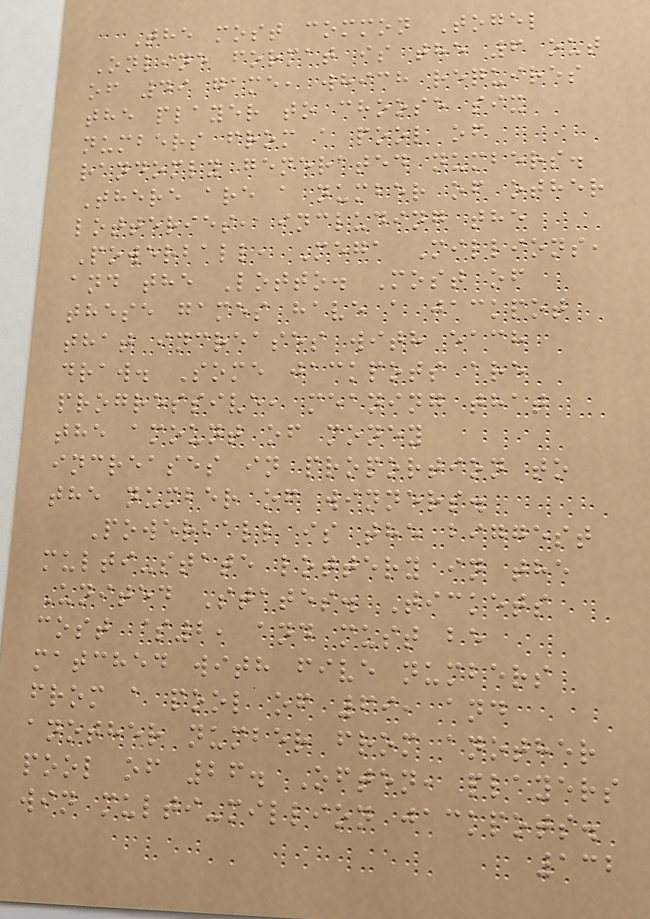The most common Togel
Online format is the 6 out
of 49 game, which requires
the player to choose six
numbers from a pool of
randomly generated numbers.
There are a number of other
lotteries, including the
Powerball, Mega Millions,
and the Lotto. Most of
these games have a jackpot
that increases with each
draw. Some jackpots are
progressive, meaning that
the amount of money
increases in proportion to
the number of winners.
Powerball is the biggest
multi-state lottery in the
United States. Tickets
cost $2, and must be
matched with five numbers
from a pool of 69, and
another number from another
pool of 26. Often, players
win multi-million jackpots.
132
